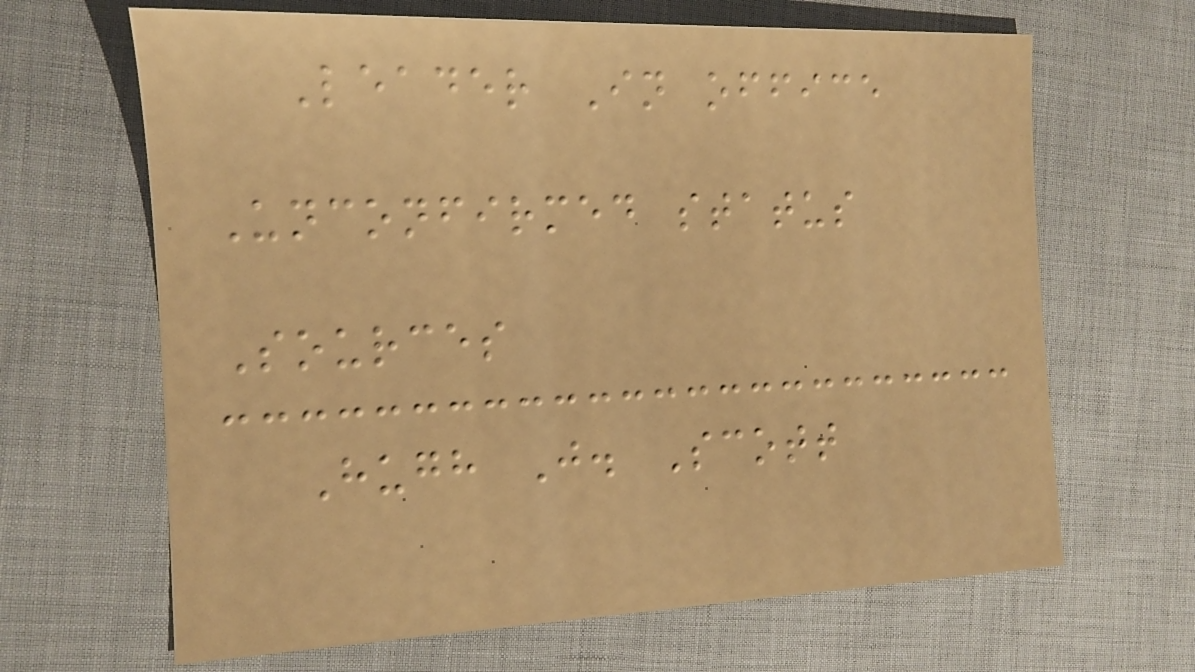Leader In office
Unconfirmed status
Sources
Hugh J. Scott
